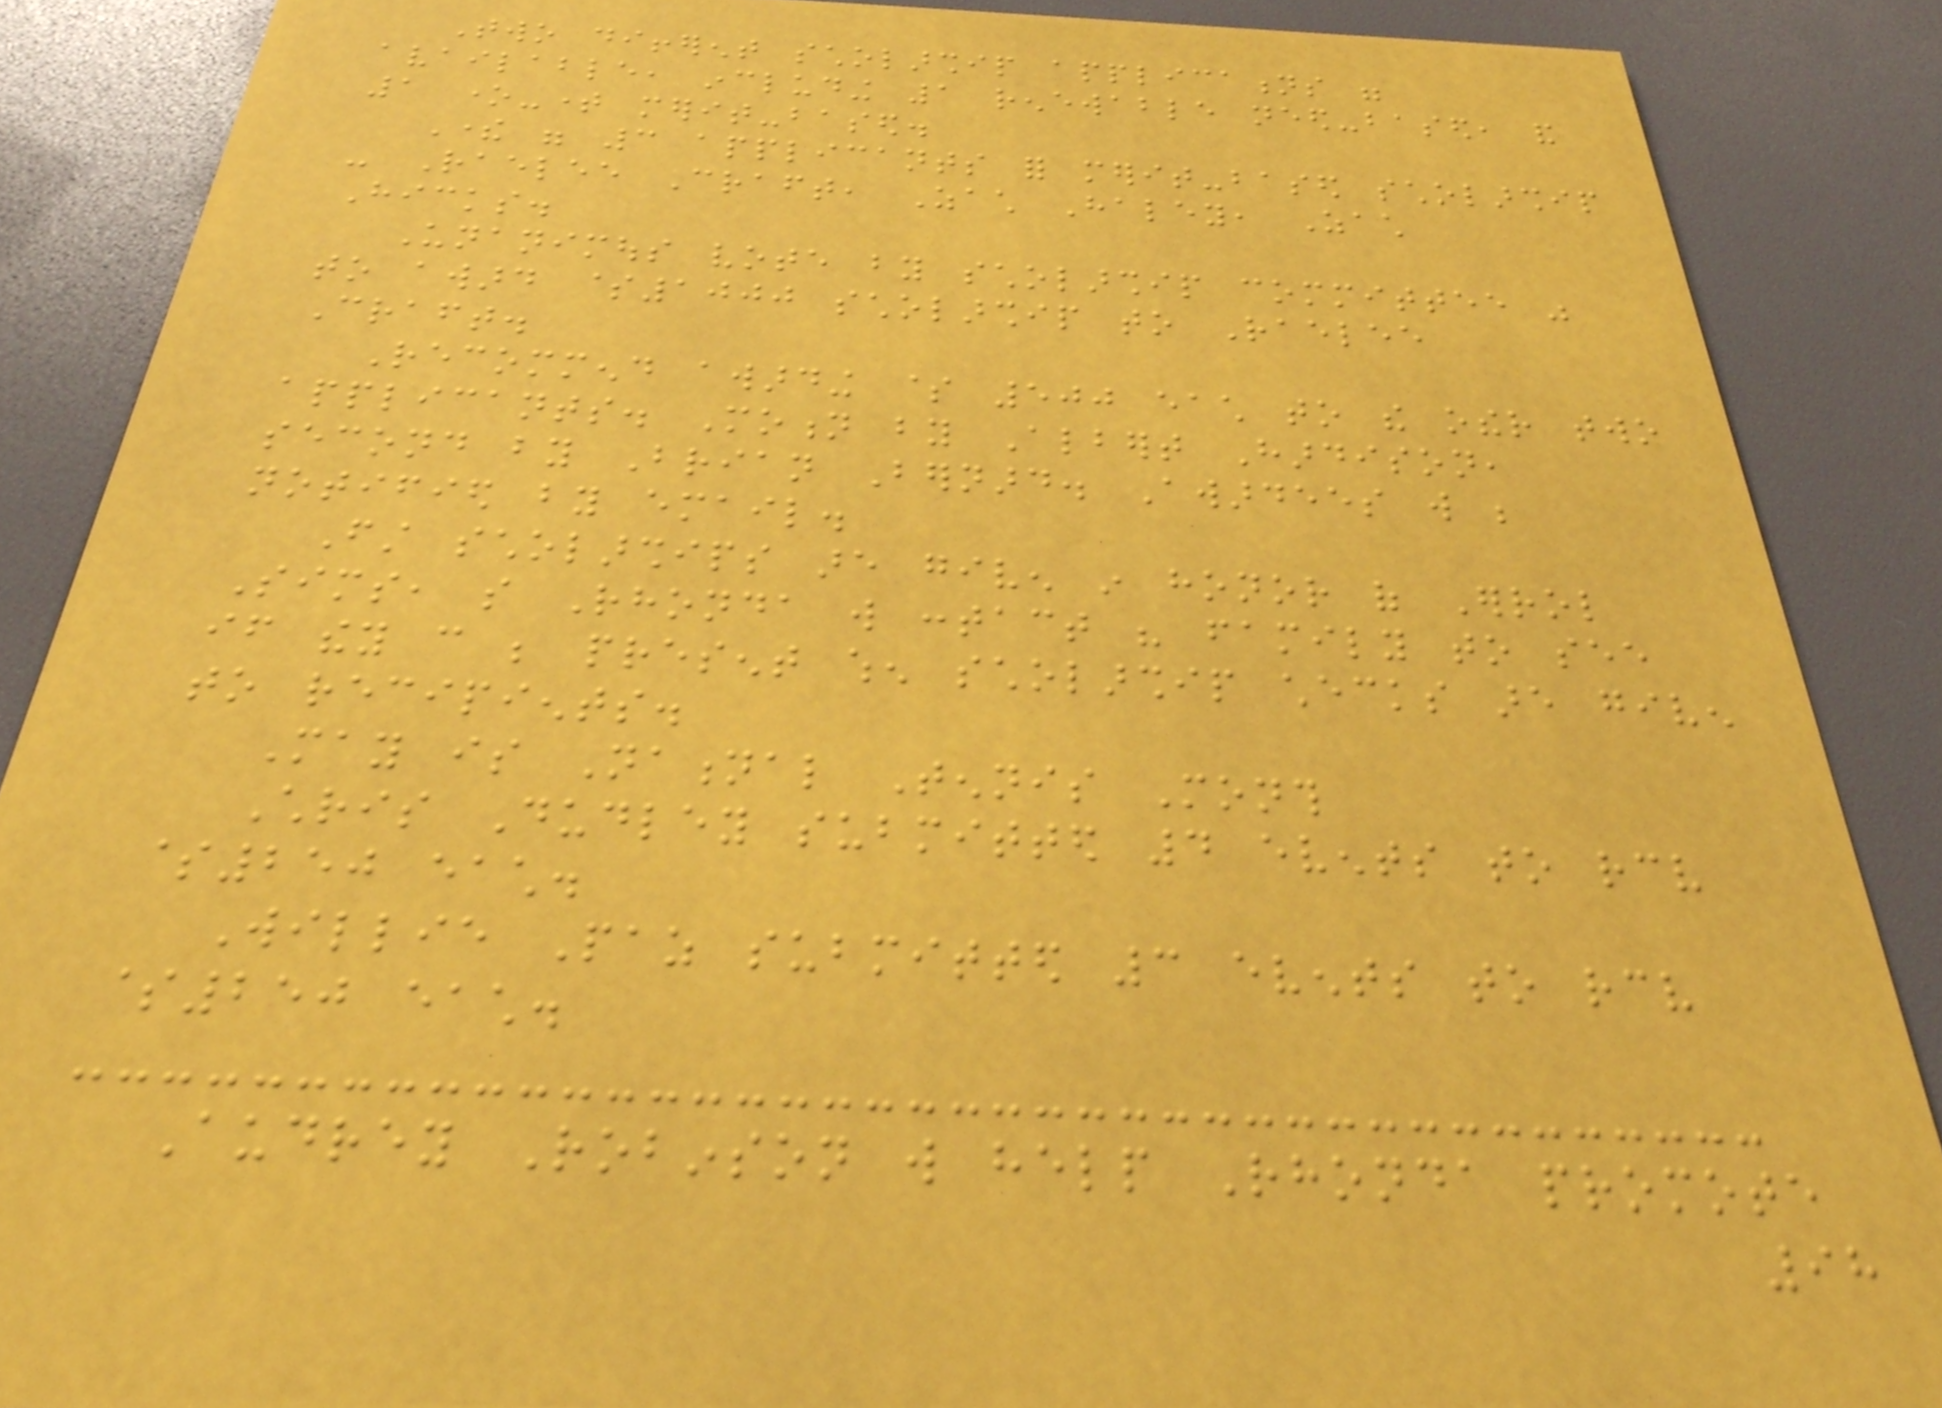Two different scholarship applications were
available, including 1 renewable need-based, and
1 one-time merit-based.
There were 3 applicants for merit-based scholarship
- Raelee Craft, Zach Haley, Zach
Hicks.
Unanimous vote by scholarship committee was
to award $1000 scholarship to Raelee
Craft.
Recommend awarding $ 500 each to the other two
applicants. Motion by Albert Hardison,
second by Brian Bernard. Awardees will be
notified by email.
First scholarships are given in honor of Errol
Sims, so Rhonda will contact his family to see
if they can be present when scholarship checks are given
to recipients.
May is National Tennis Month
Chris Dudley submitted 4 events to receive
$250 each.
Willie Paz submitted 3 events to receive
$250 each.
Audrey Robinson will help Rhonda promote
98
